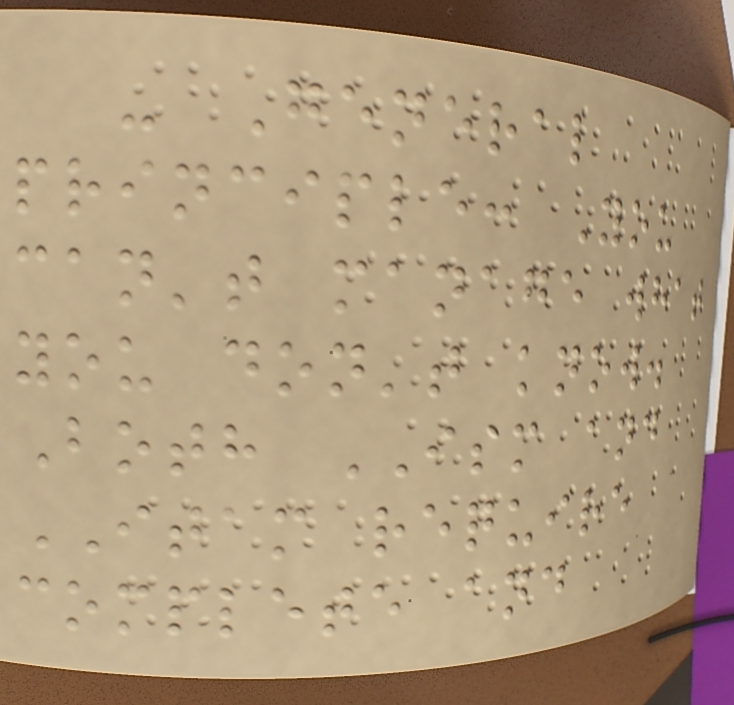- General
principle: You
can't manage what
you don't know.
Both ISM and
ITAM require
complete and
